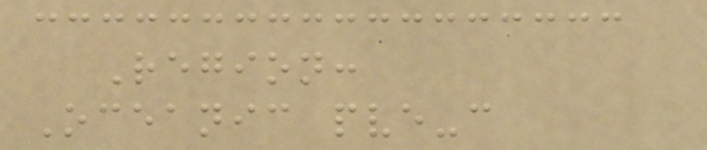Region:
Oceanic pve-c
